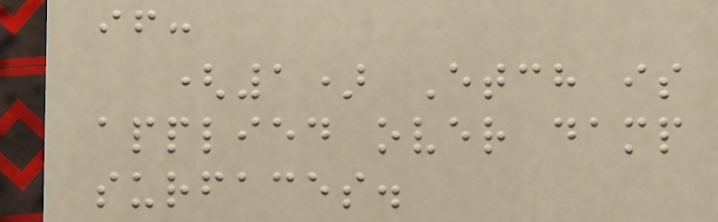if:
(1) Etch is
applied over damp
surfaces.
